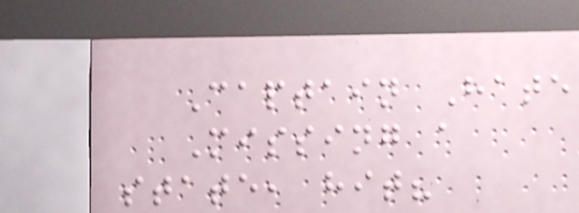Captain Hate
Missing a
state, hit?
